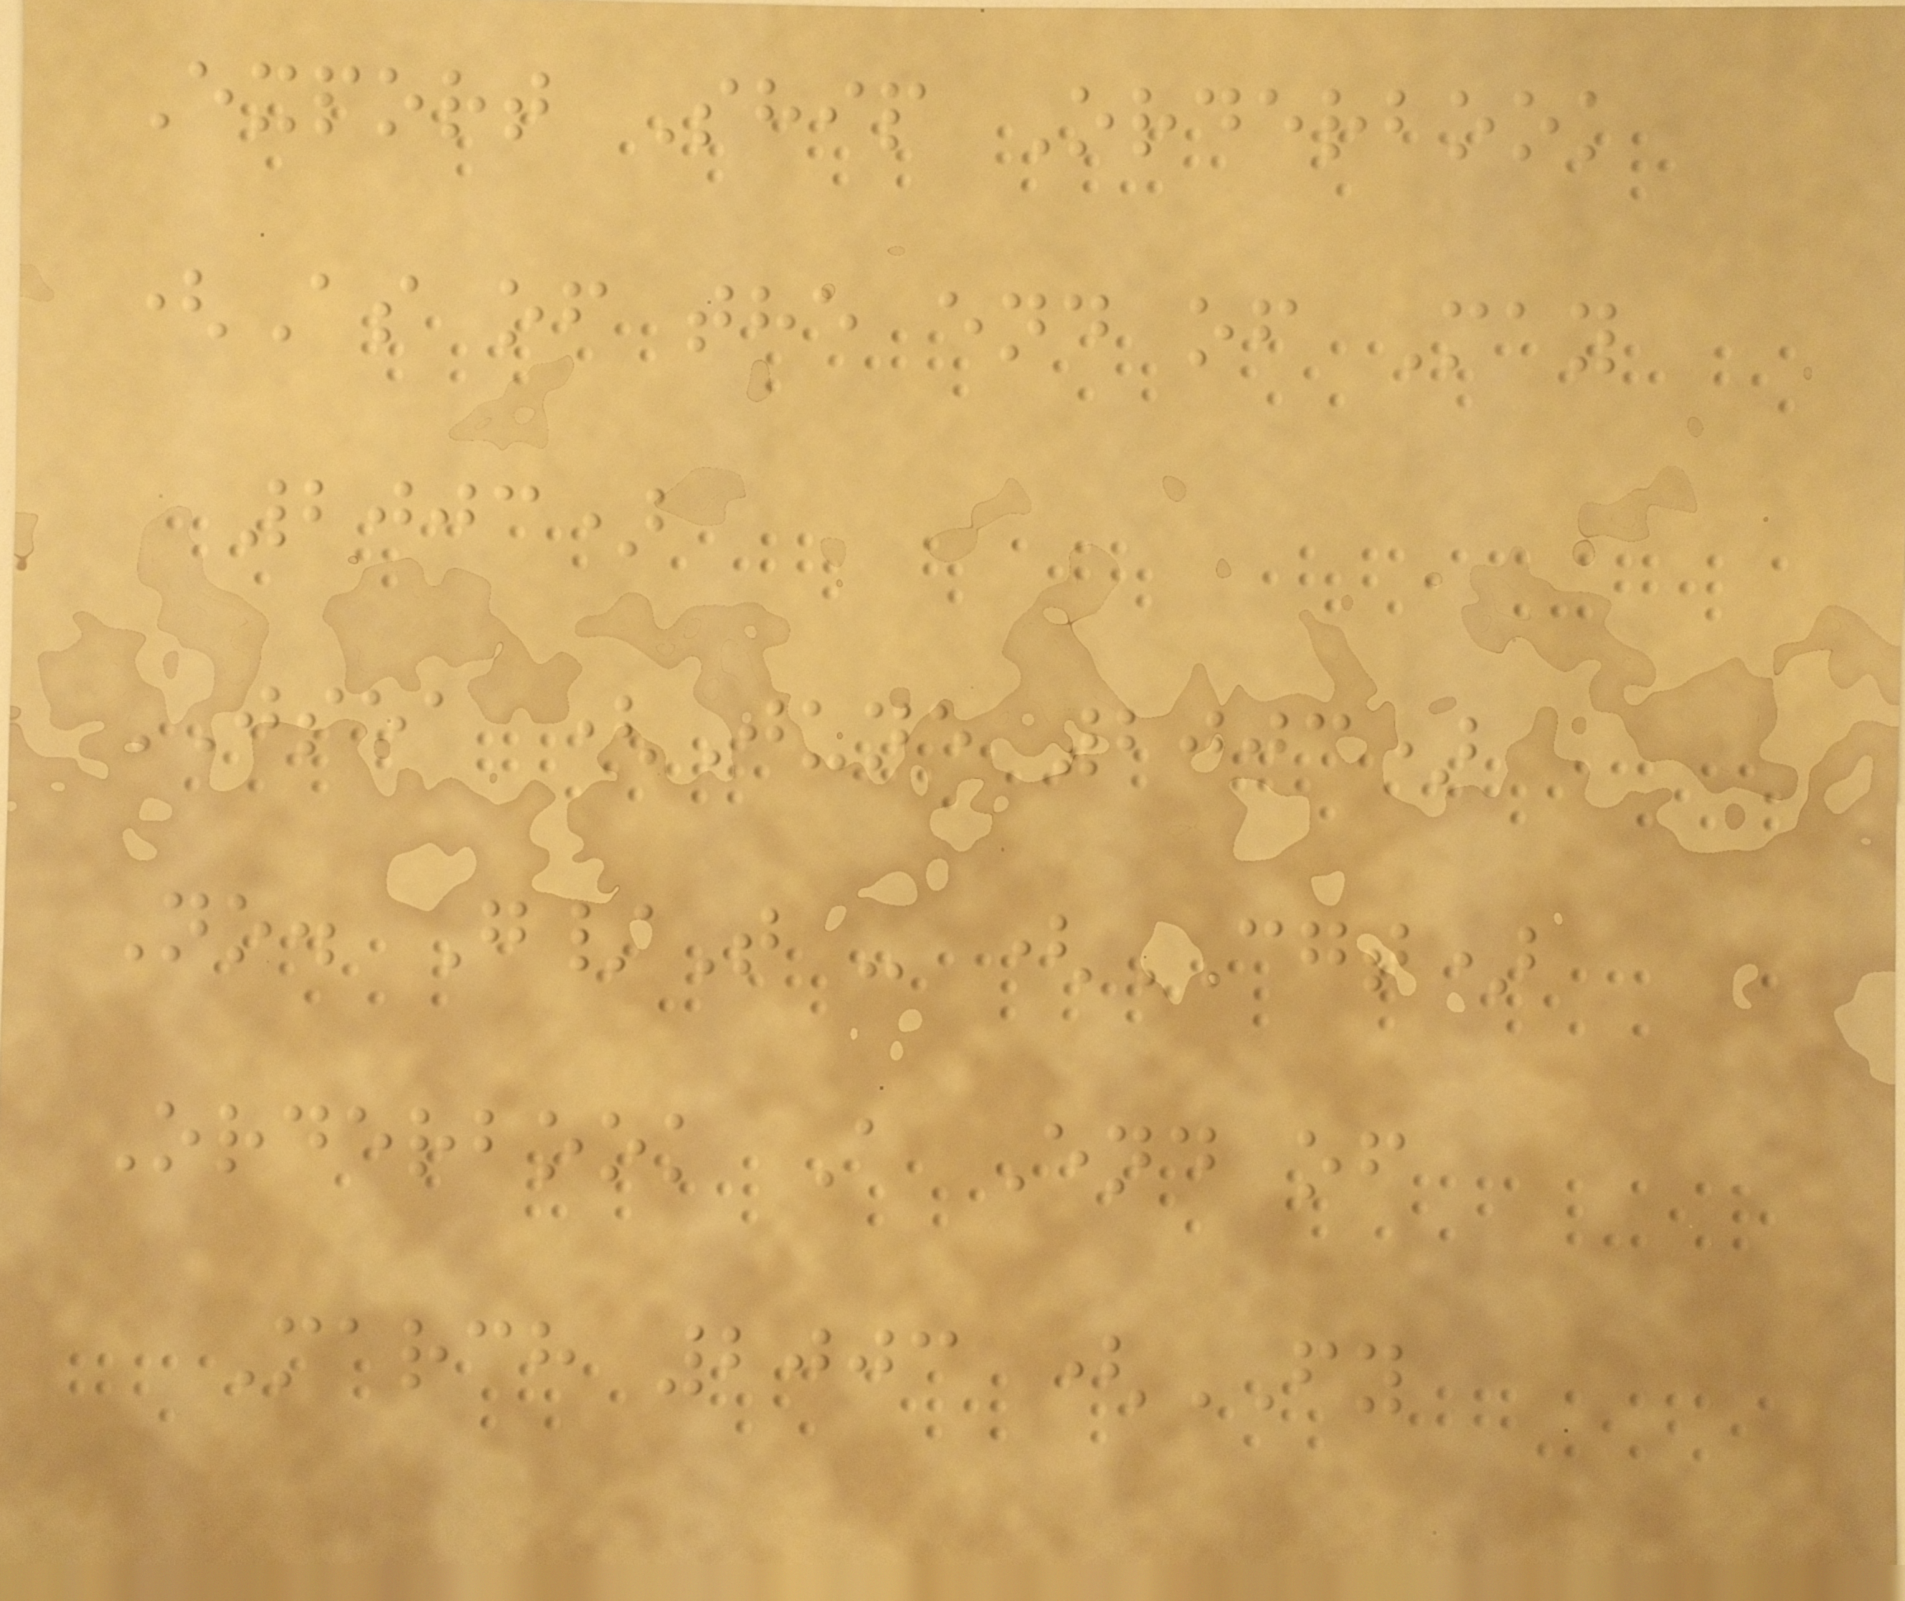Export Ship Orderbook
(As of the end of May
2003)
JSEA (June 2003)
No. G/T - (CGT)
Orderbook A End of
March 2003 (FY
